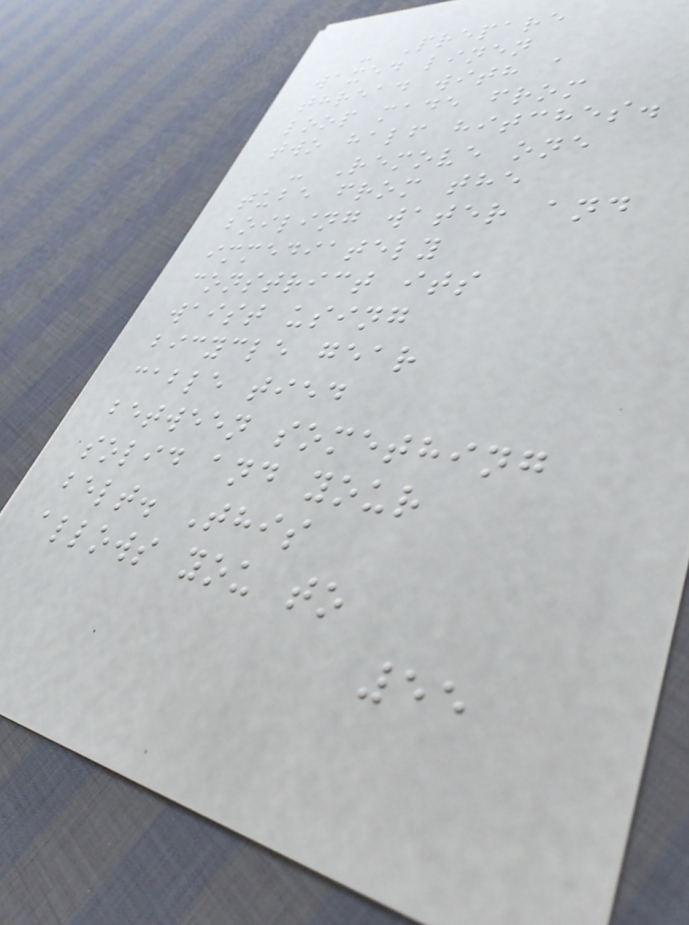- Prepare
waxed linen
thread with a
loop made from
two half hitches.
- Remove one
tube from the
boiling water and
immediately
constrict its
waist using
bicycle gear
cable tied
between something
solid and your
belt. This
allows you to
55
